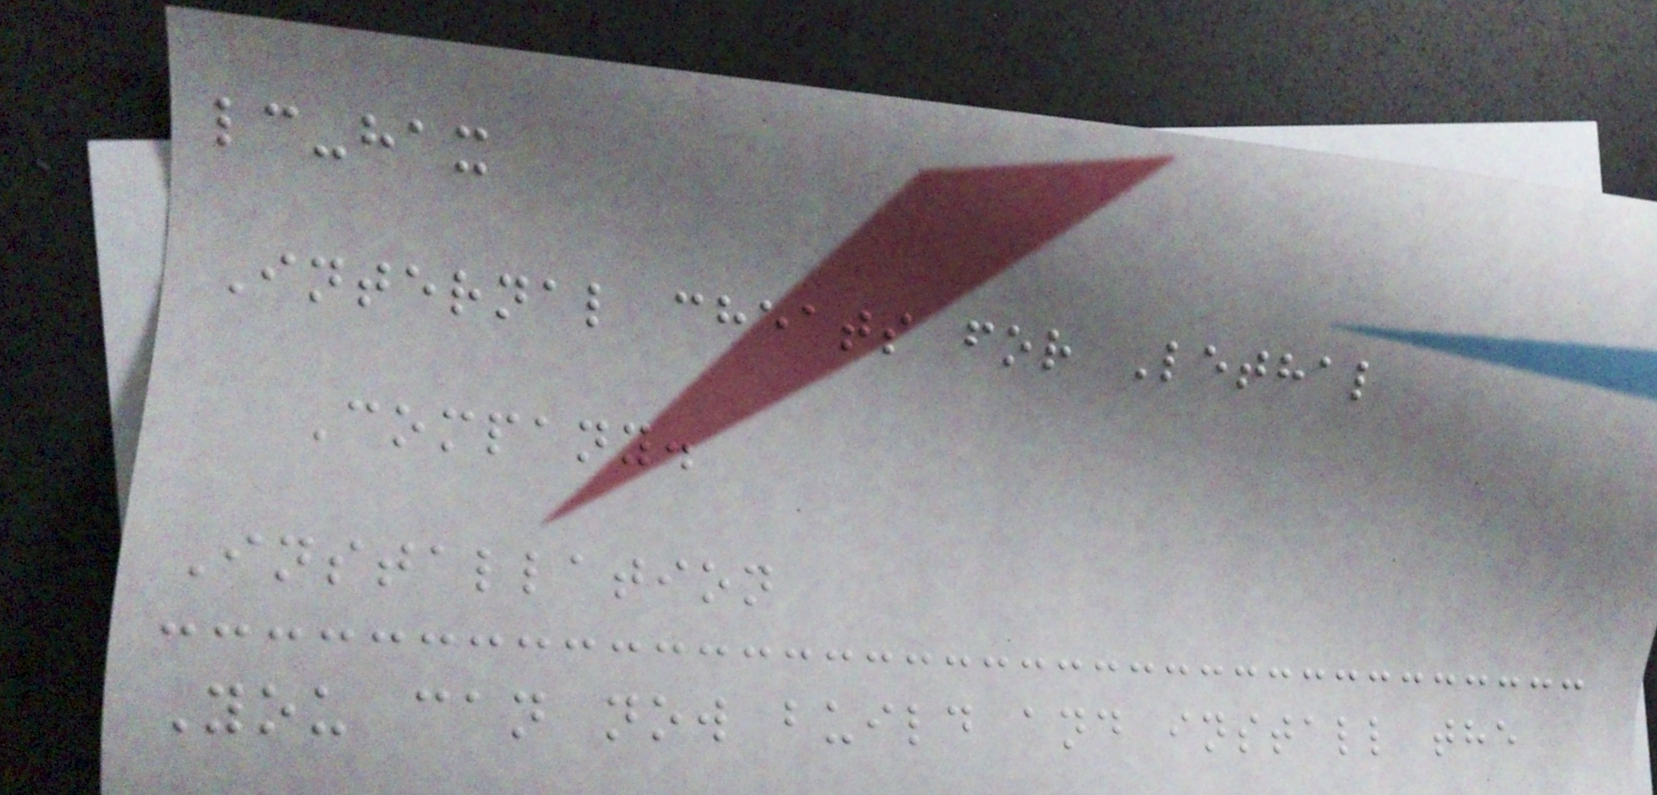lc-hax
Internal cheats for Lethal
Company.
Installation
You can now build and install the
